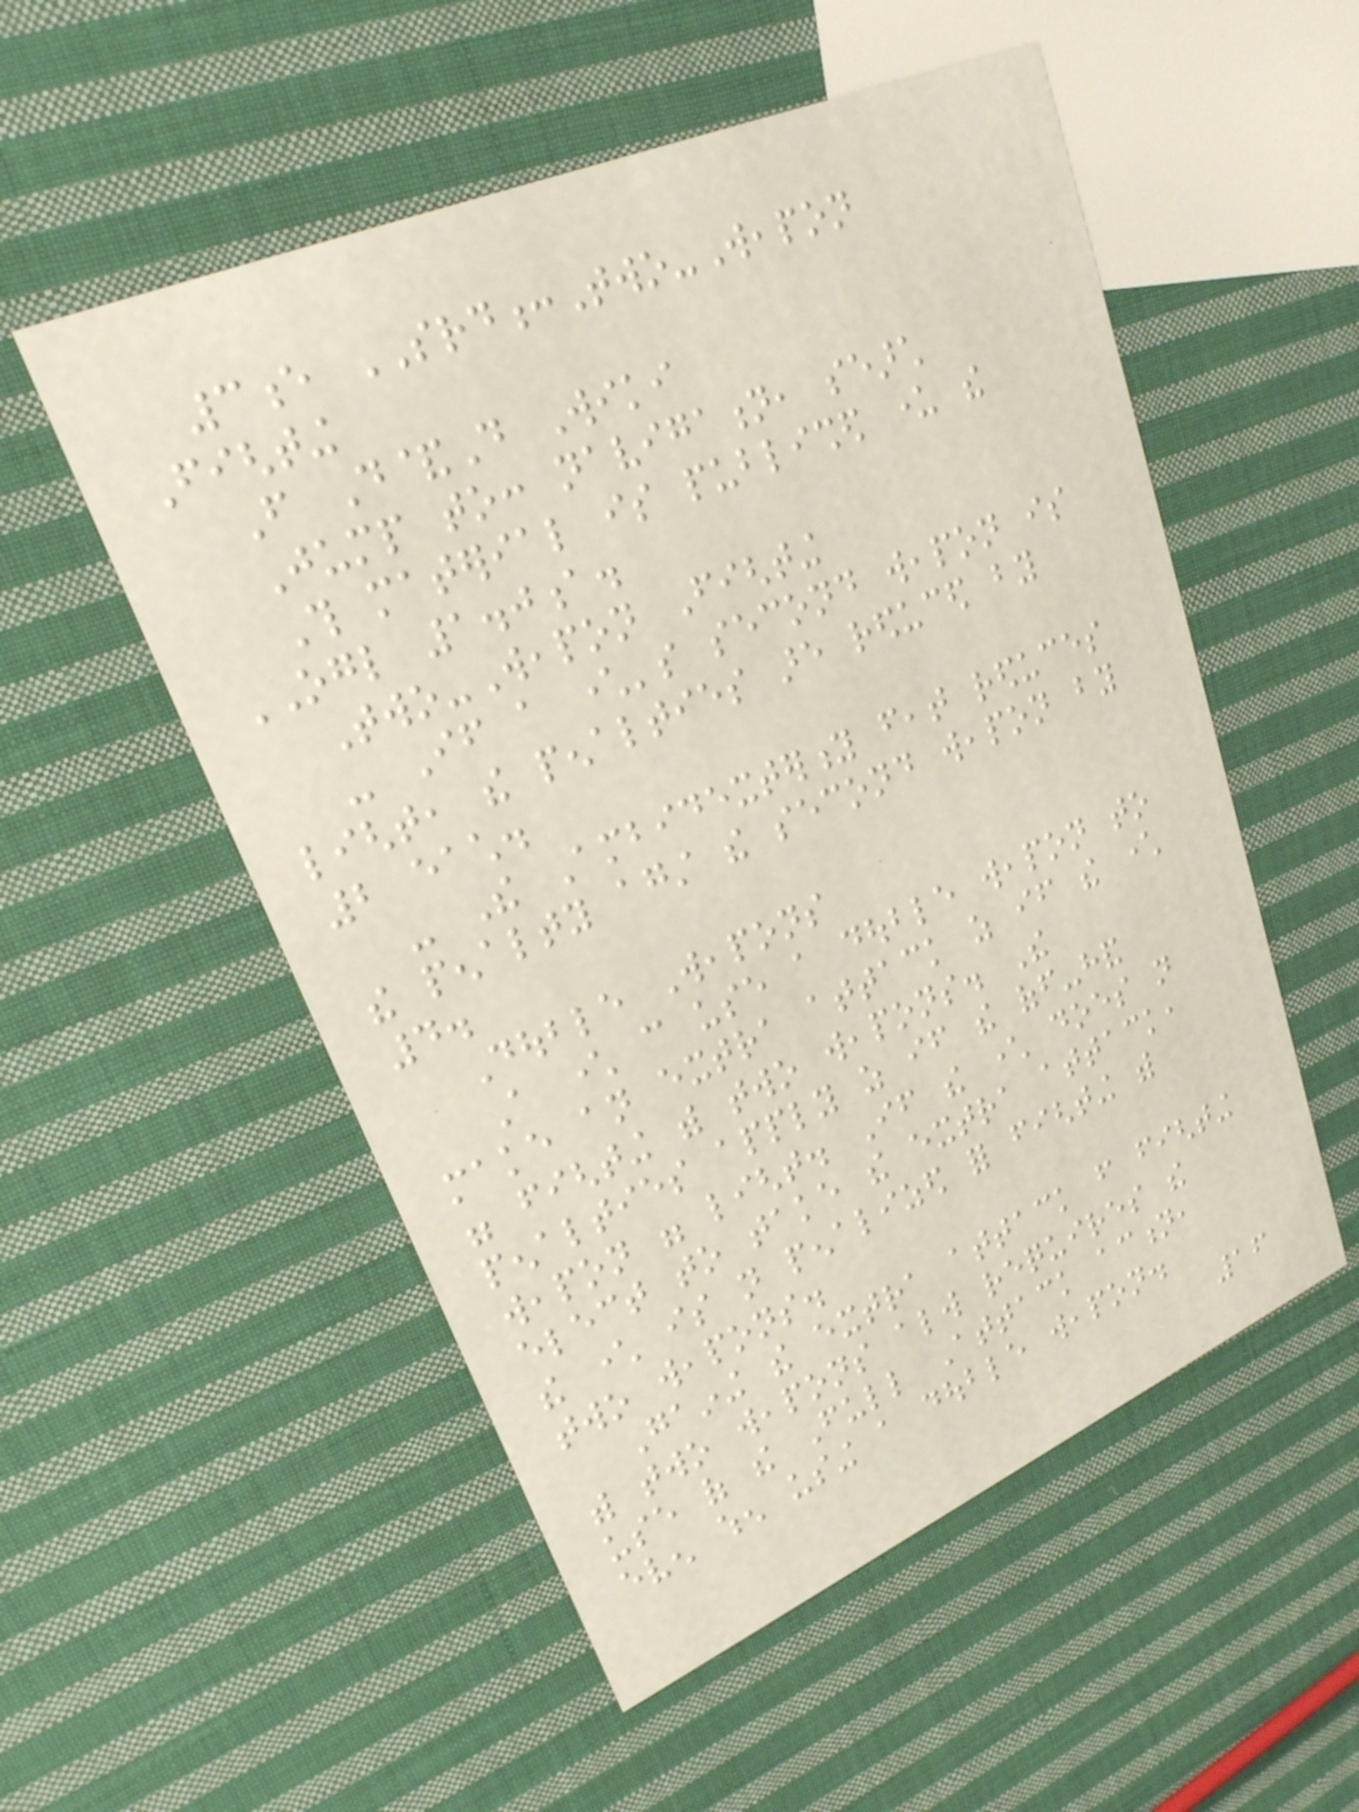3e SRD:Two-Weapon
Fighting
From D&D Wiki
Jump to: navigation, search
This material is published under the
OGL 1.0a.
Two-Weapon Fighting
- If a character's second weapon is
light, the penalties are reduced by
2 each.
- The Ambidexterity feat reduces
the penalty against the second weapon by
4.
Double Weapons
A character can use a double weapon to
make an extra attack as if the character
were fighting with two weapons. The
penalties apply as if the off-hand
weapon were light. If the character does not
elect to take the extra attack,
the character is not penalized for fighting with
two weapons.
Gaining the extra attack from fighting
with two weapons always requires the
use of the Full Attack action,
even when using a double weapon.
16
